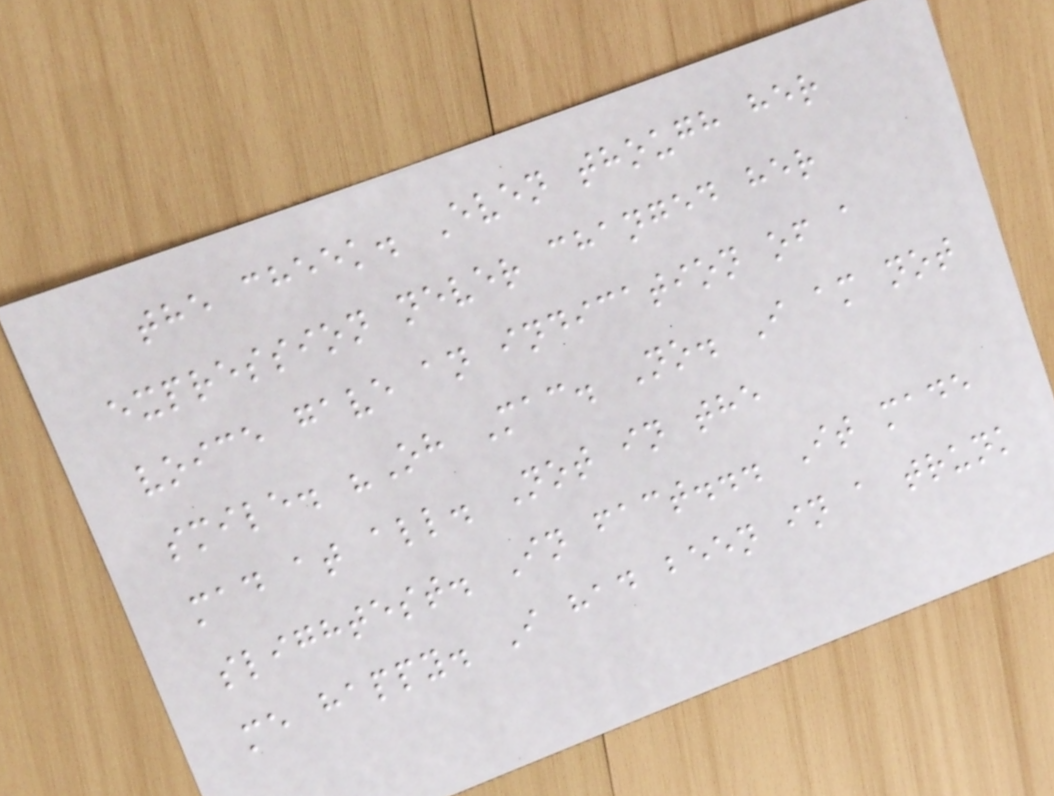the cheek. Even though her
expression never changed her
voice gave an indication of a
smile. "Oh Mac. No. I am not
mad at all. Not in the
slightest. In fact... It made
me happy. I had been in a trunk
